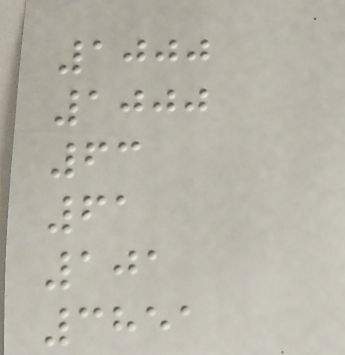1000
1000
63
61
101
3851
